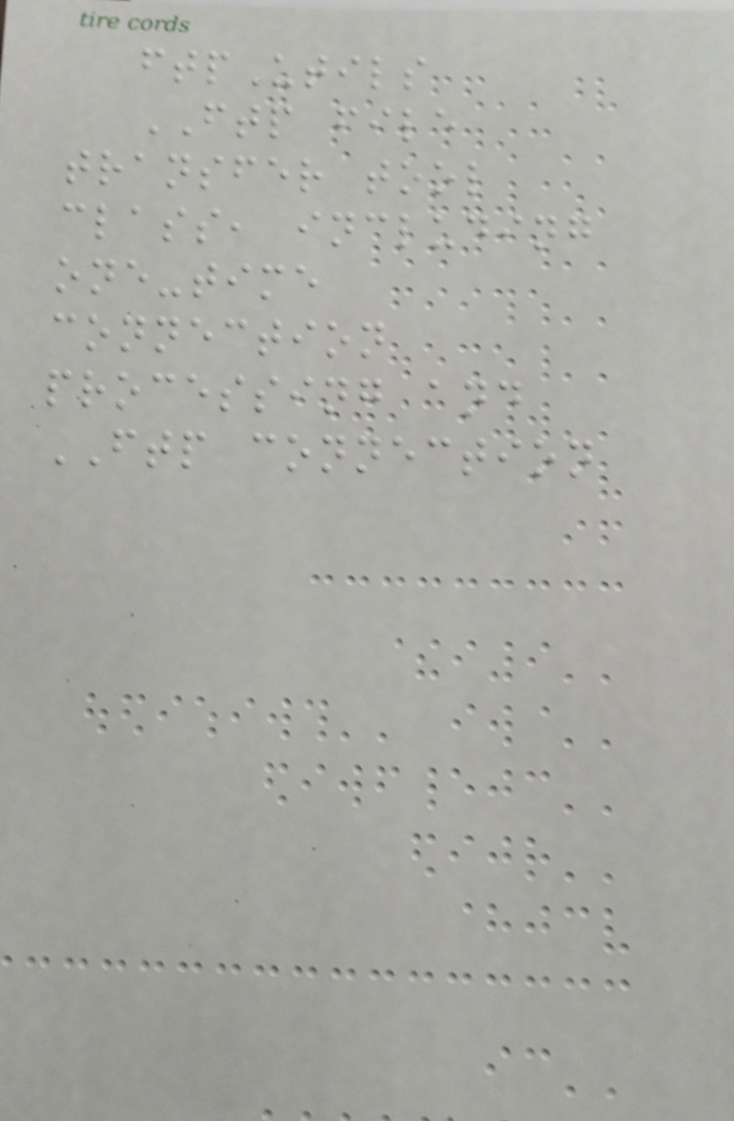ftpUtils
FTP file
transfer tool
class, including
one-time
connection
processing and
FTP connection
